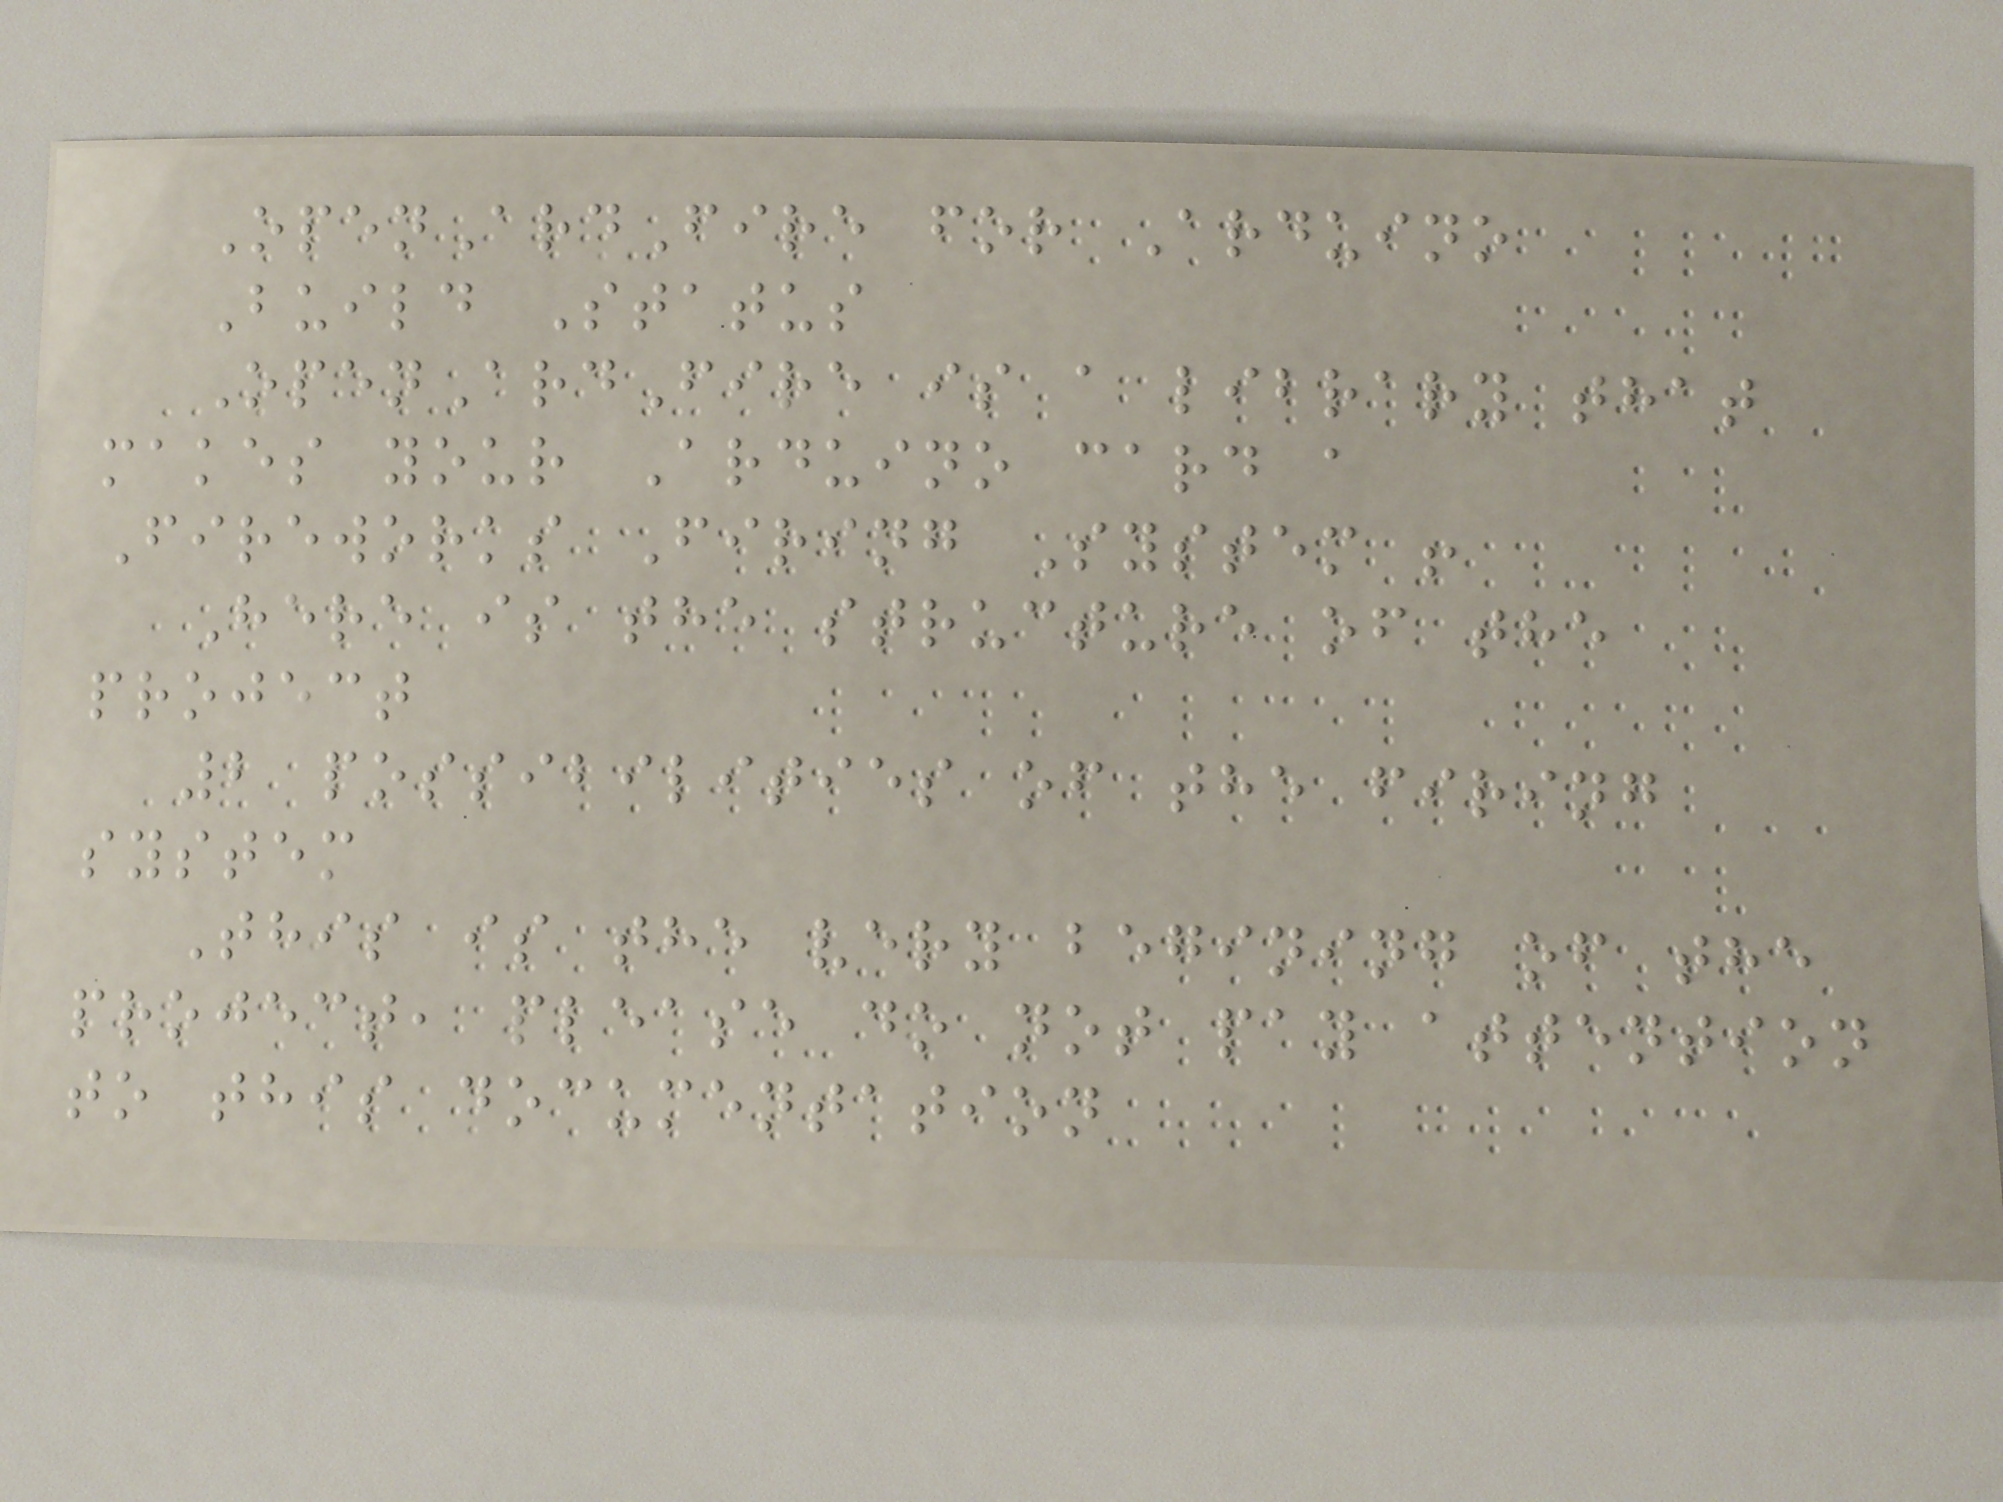OpenArdFire for Arduino
Build Status
OpenArdFire is a library that
makes your Arduino card a
Fireworks Firing System !
Here is the structure of the
project
2 possibilities of the firing
system
This is the very begining of the
project, please do not pay attention
to this documentation
